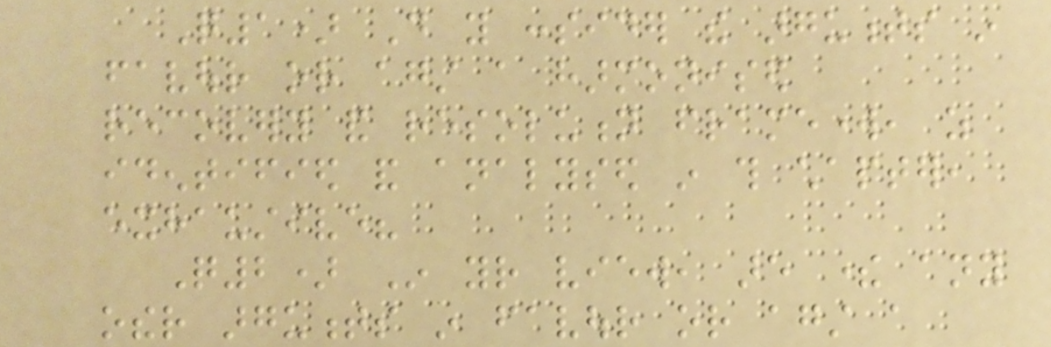Q1) Do you consider the arguments in
favour or against a harmonised
recovery and resolution framework, as
identified and analysed in this chapter,
exhaustive?
Q2) In your view, are there any
other arguments in favour or against a
